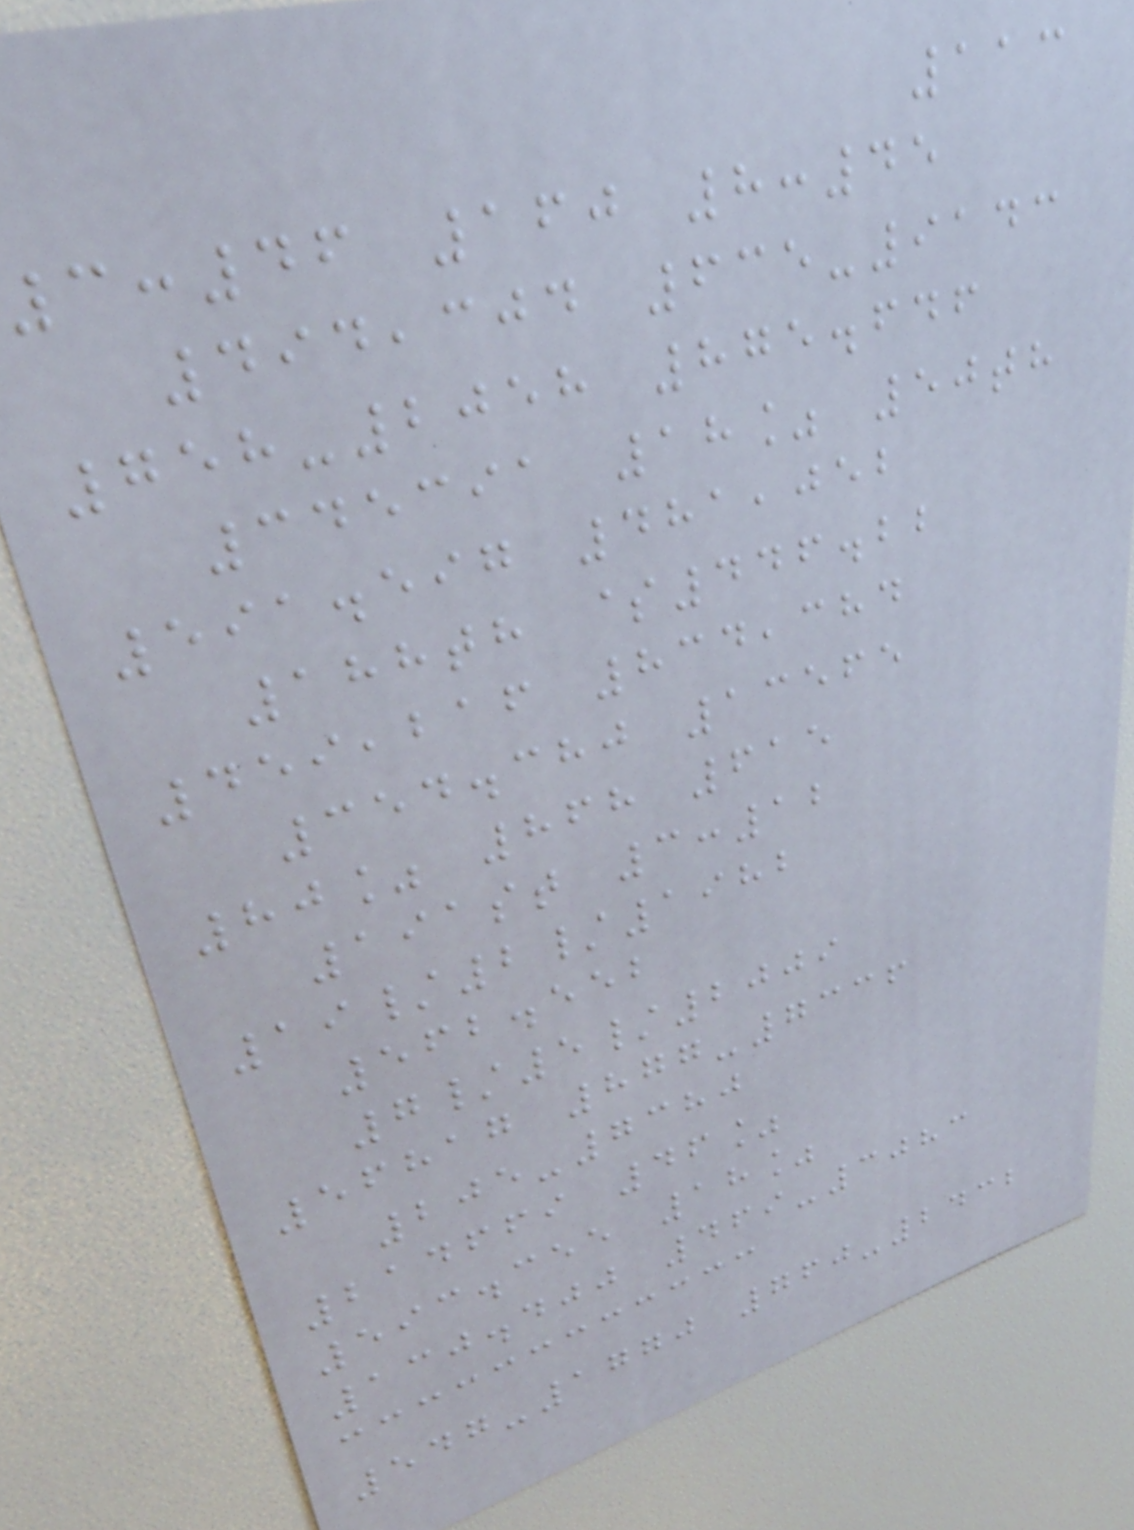113
3:46 160 8:45
494,304 635-9143
758-2058 875.646
345391 18% 50th
591.597 481,052
188th $446.22
459,216 834,384
354.380 13565
80% 868 615
191st 3:12
19/2/1982
562.552
7/5/2009
56817 877-7336
205-7380
214669 46%
593.355 18%
130.400 469-3083
547-1770 760-2432
